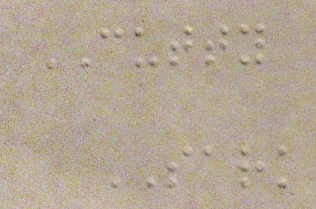CUTTY
SARK
